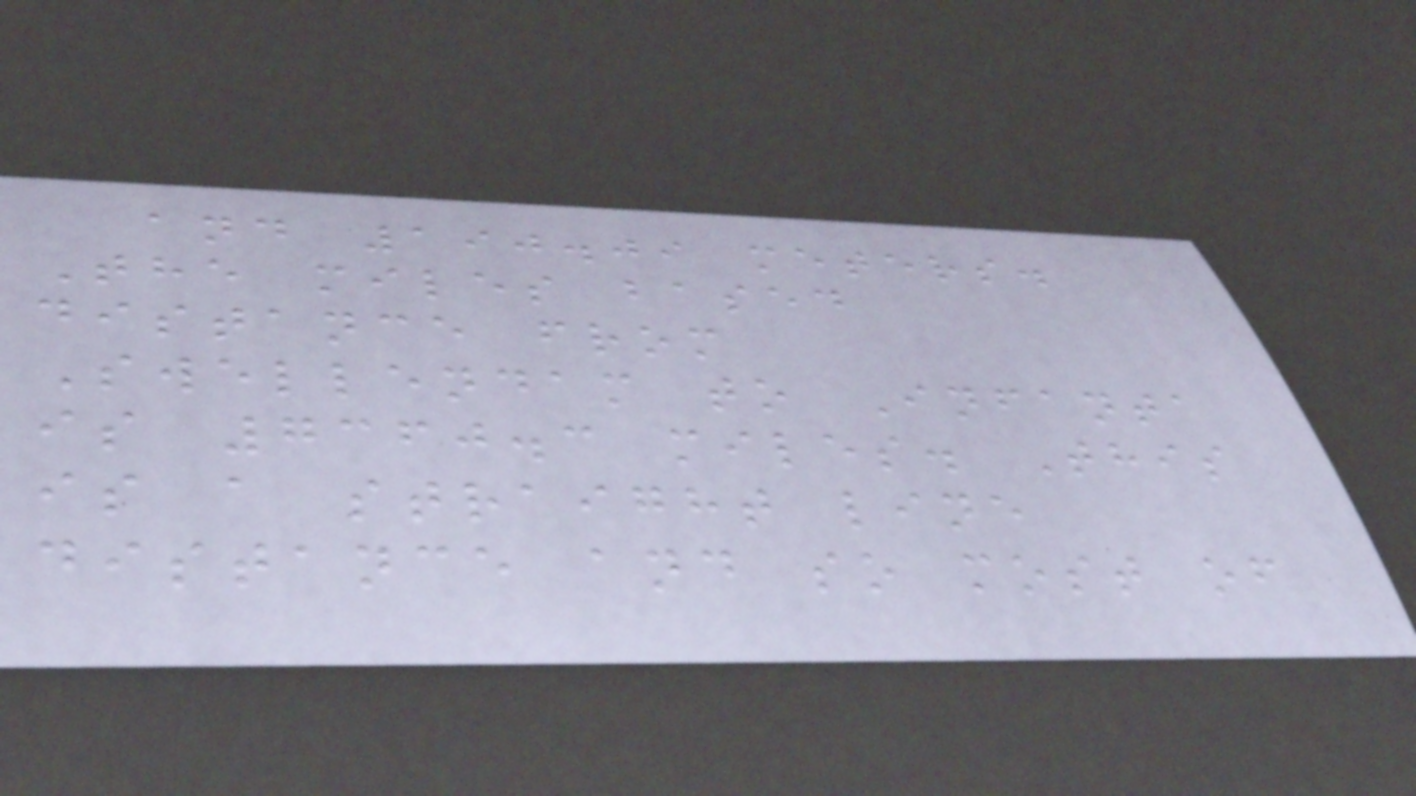and 190.09 meters.
The miles based
distance from
Swellendam to Infanta
is 7360.3 miles. This
is a straight line
distance and so most of
